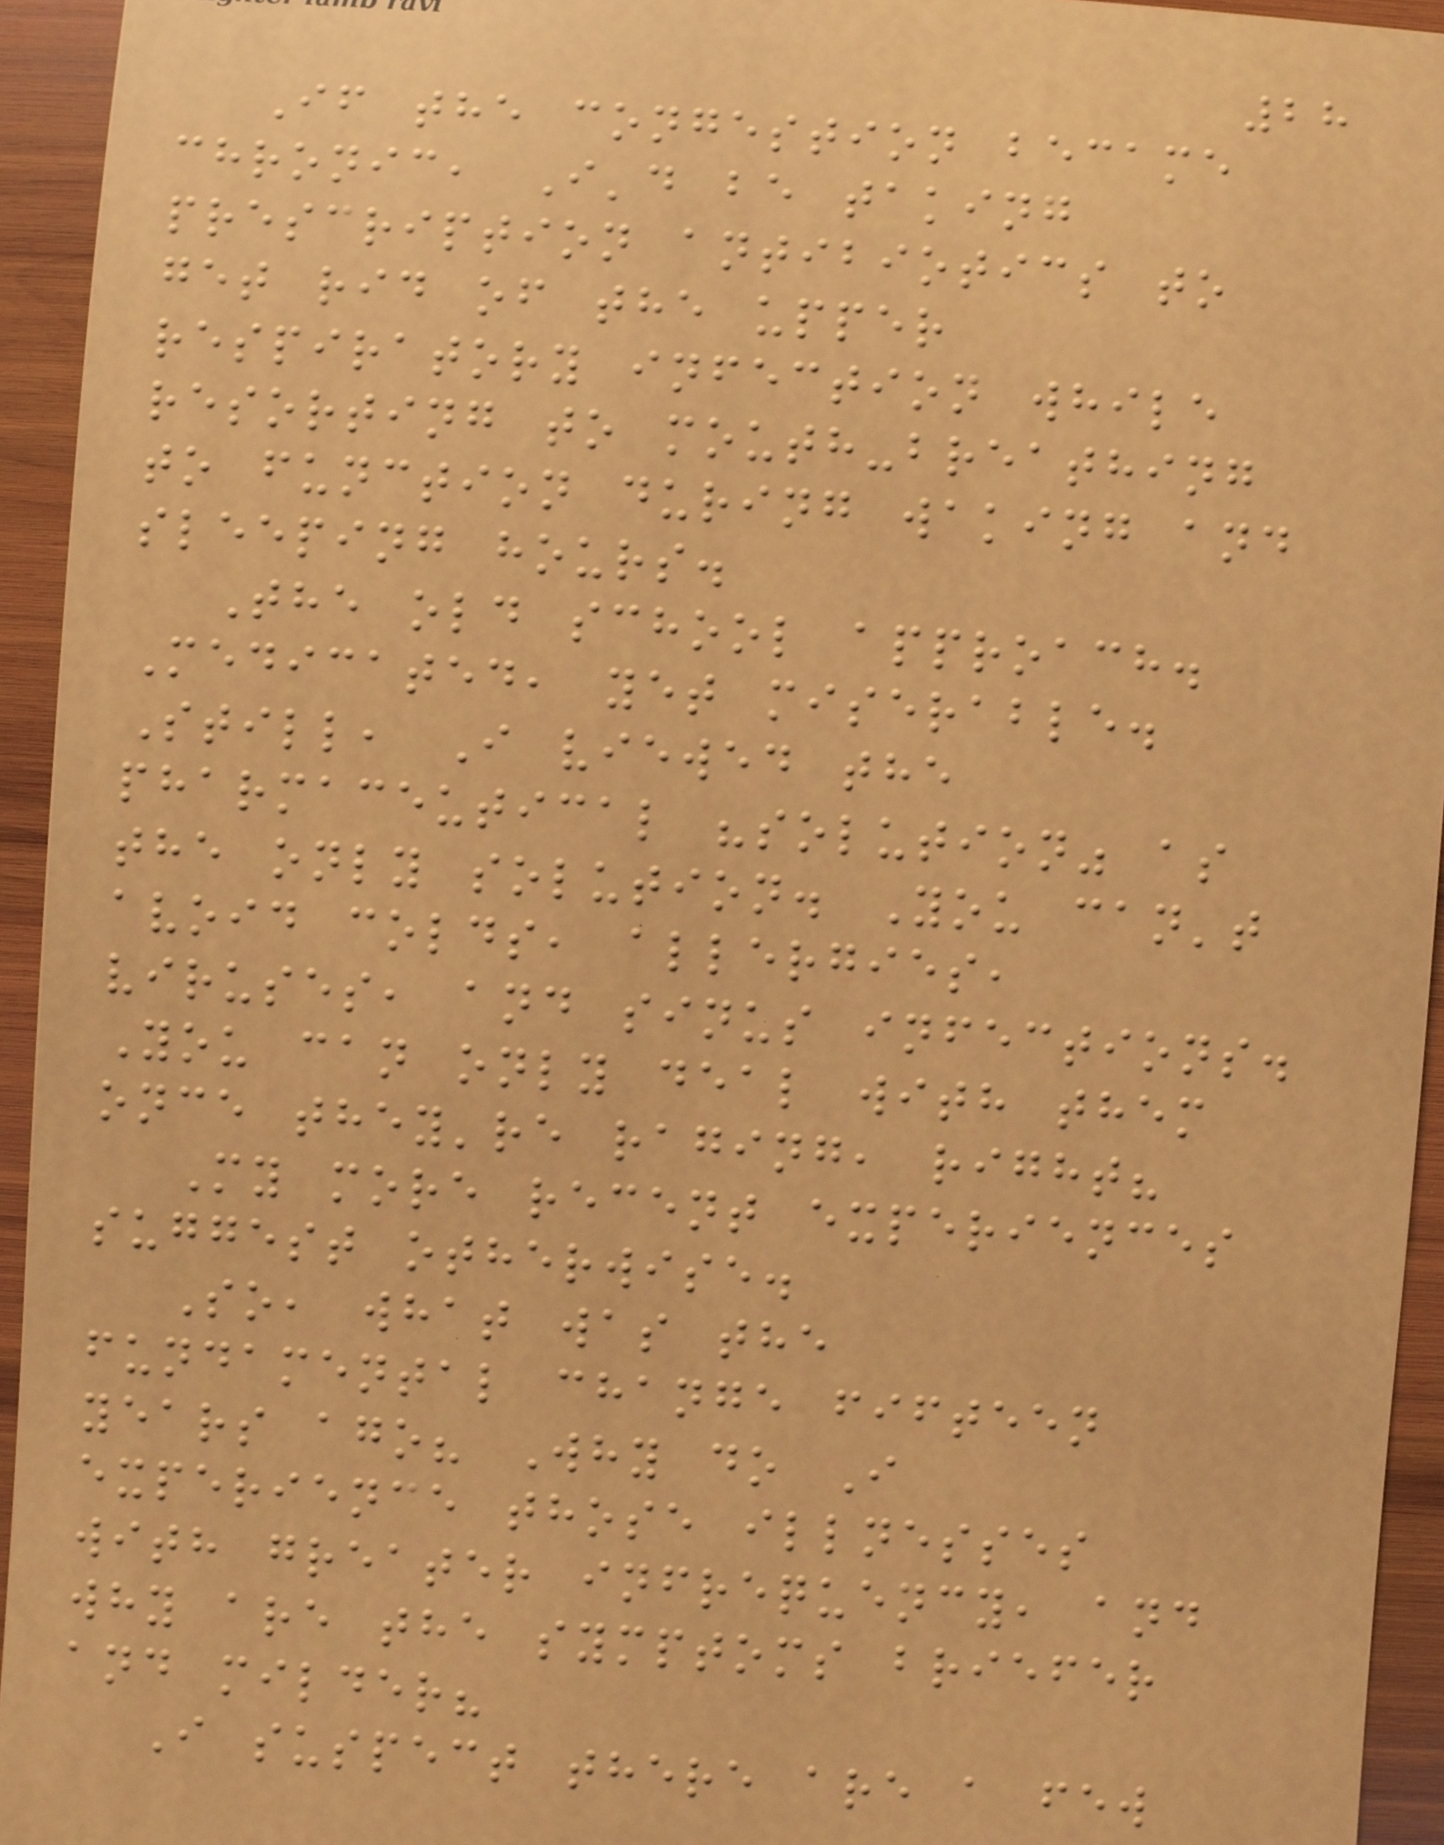28
If the congestion became
chronic, I'd be taking
prescription antibiotics to
get rid of the upper
respiratory infection while
resorting to mouth-breathing
to function during waking and
sleeping hours.
The old school approach.
Medicated, yet miserable.
Still, I viewed the
pharmaceutical "solution" as
the only solution. You can't
avoid colds, allergies,
viruses, and sinus infections.
You can only deal with them
once they're raging, right?
My more recent experiences
suggest otherwise.
So, what was the
fundamental change fifteen
years ago? Why do I
experience those illnesses
with greater infrequency, and
why are the symptoms briefer
and milder?
I suspect there are a few
